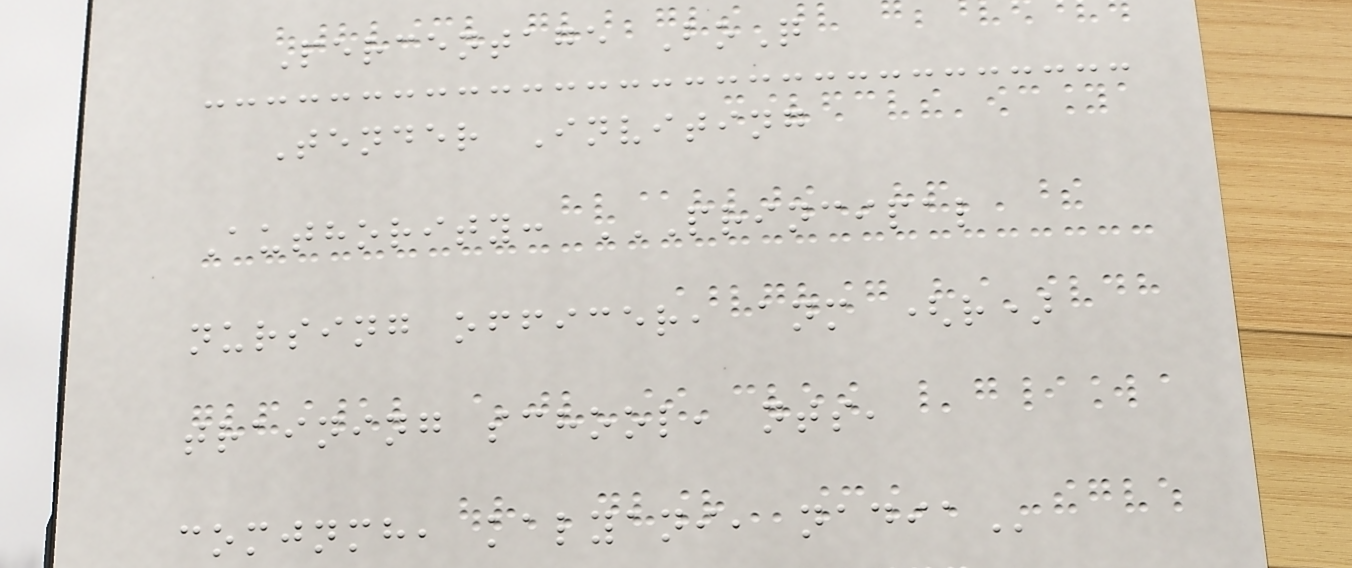Percentage BoQ
Tender Inviting
Authority: PRINCIPAL
NURSING OFFICER, ANM (R)
TRAINING SCHOOL, NTS,
COMJNMH, KALYANI, NADIA
